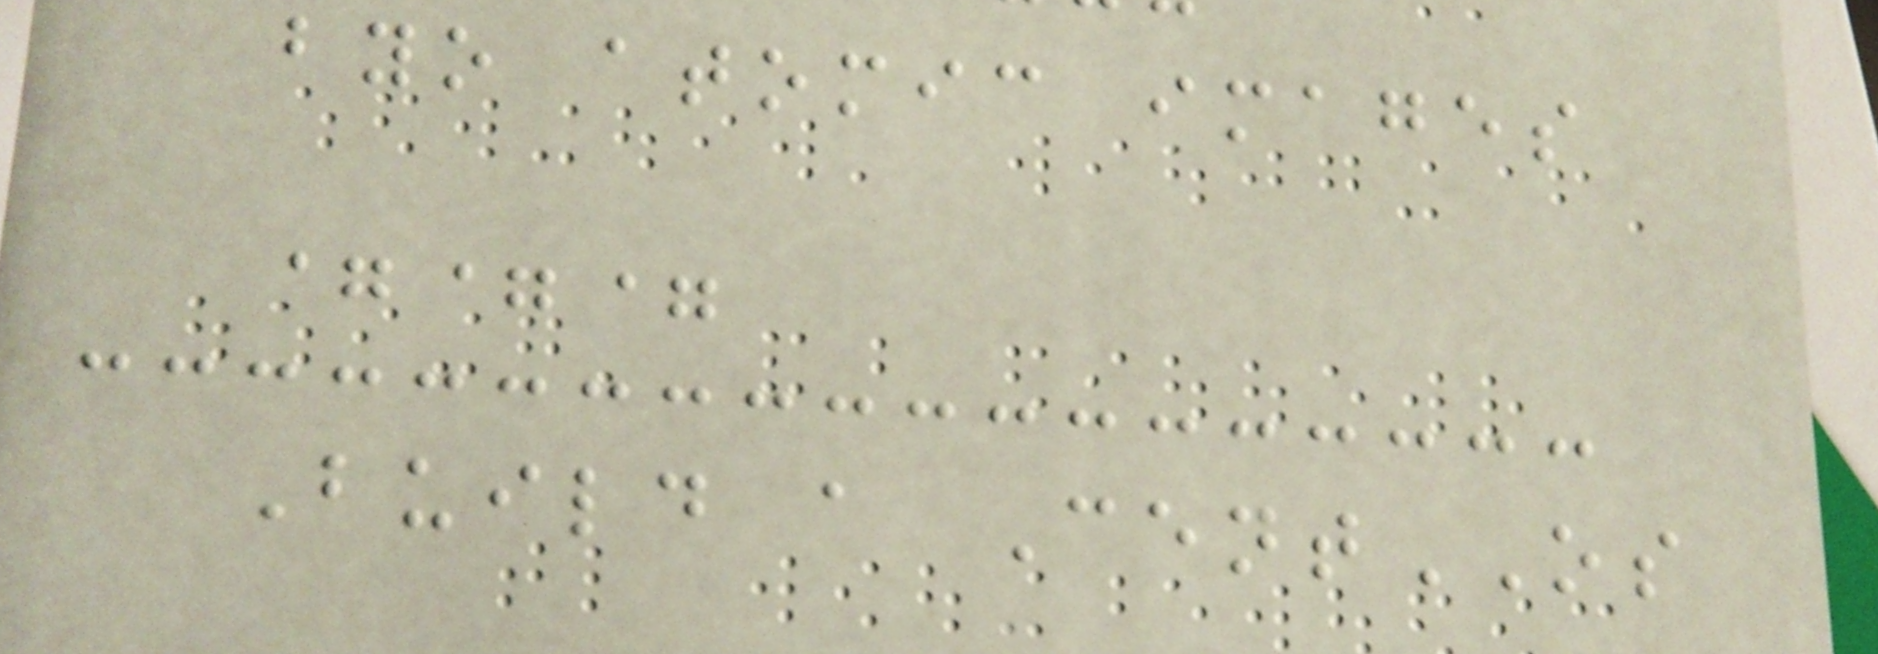byo atomic images
===
Build a CentOS
